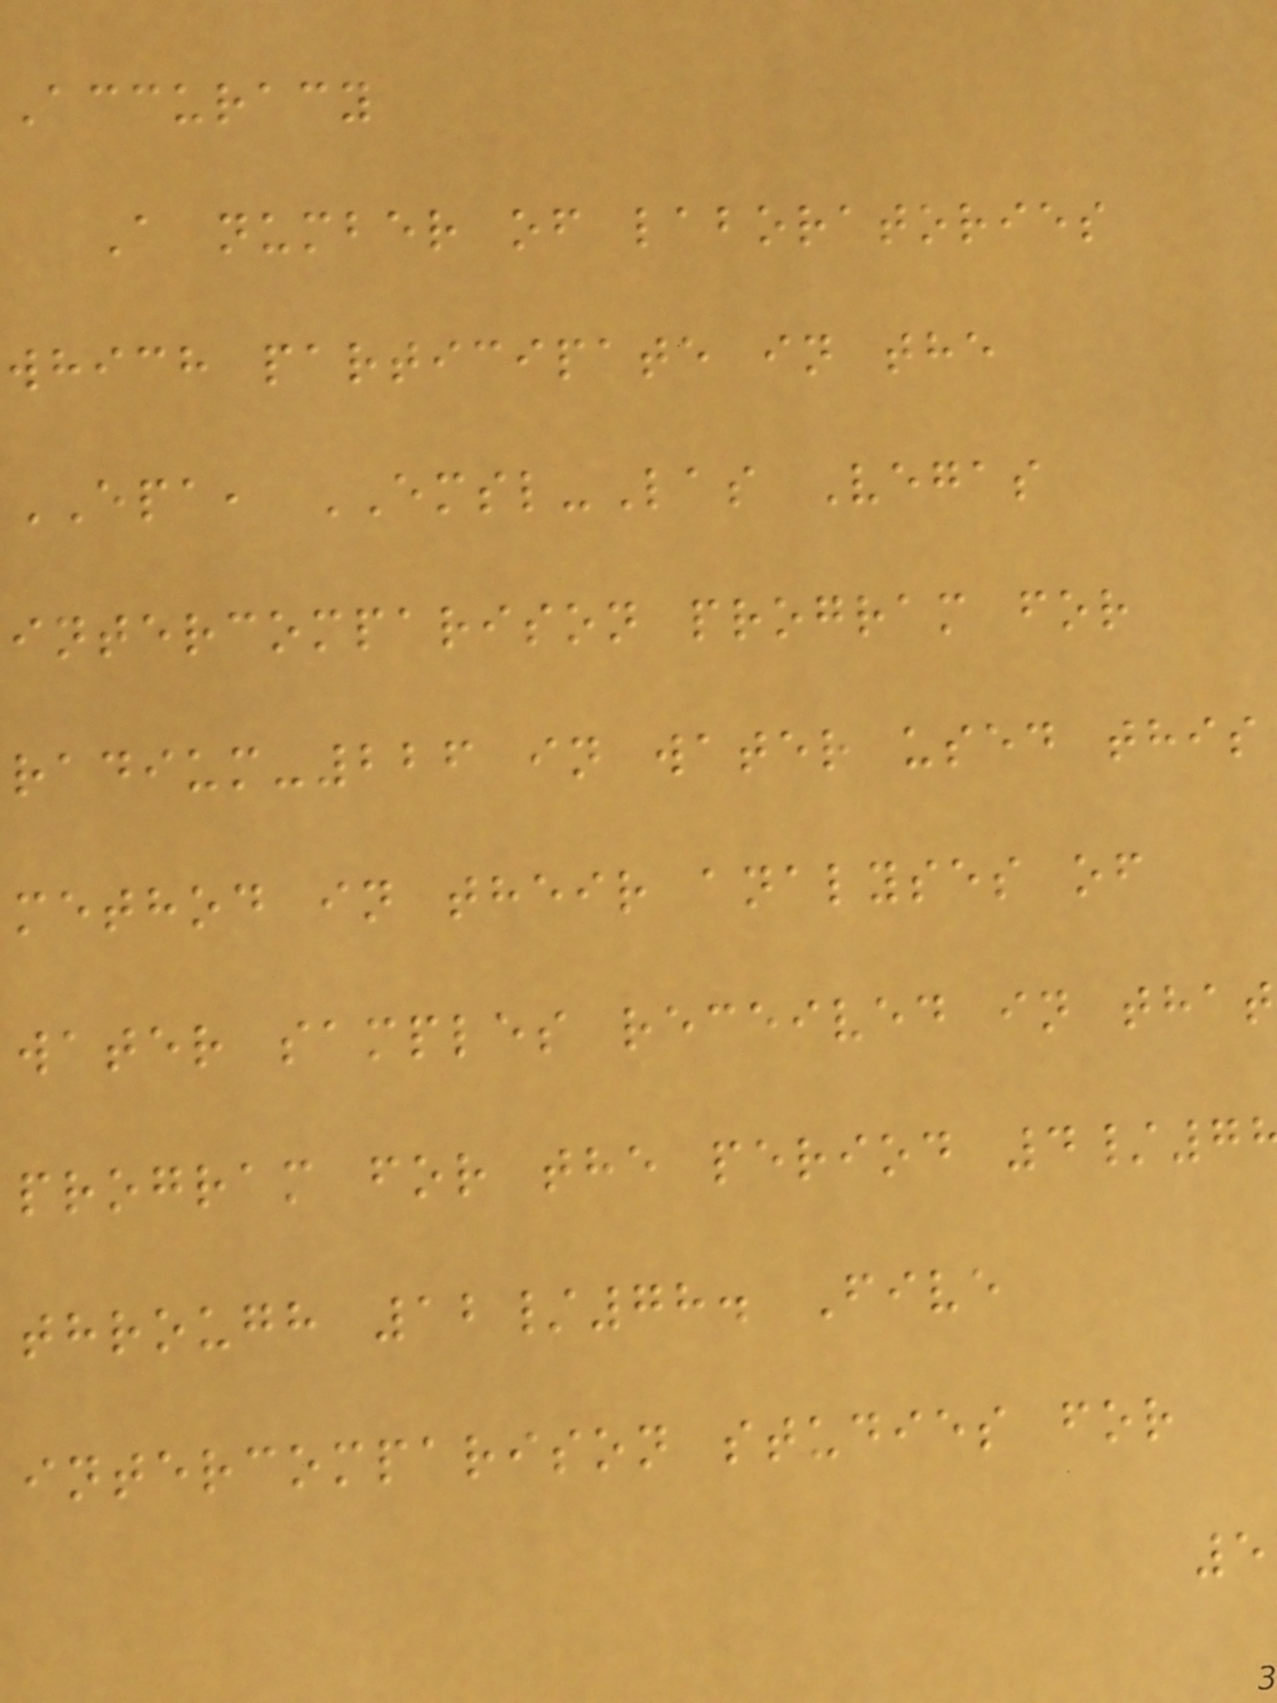Accuracy
A number of laboratories
which participate in the
EPA, EMSL-Las Vegas
intercomparison program for
radium-226 in water used this
method in their analyses of
water samples received in that
program for the period 4/7
through 12/78. Five
intercomparison studies for
